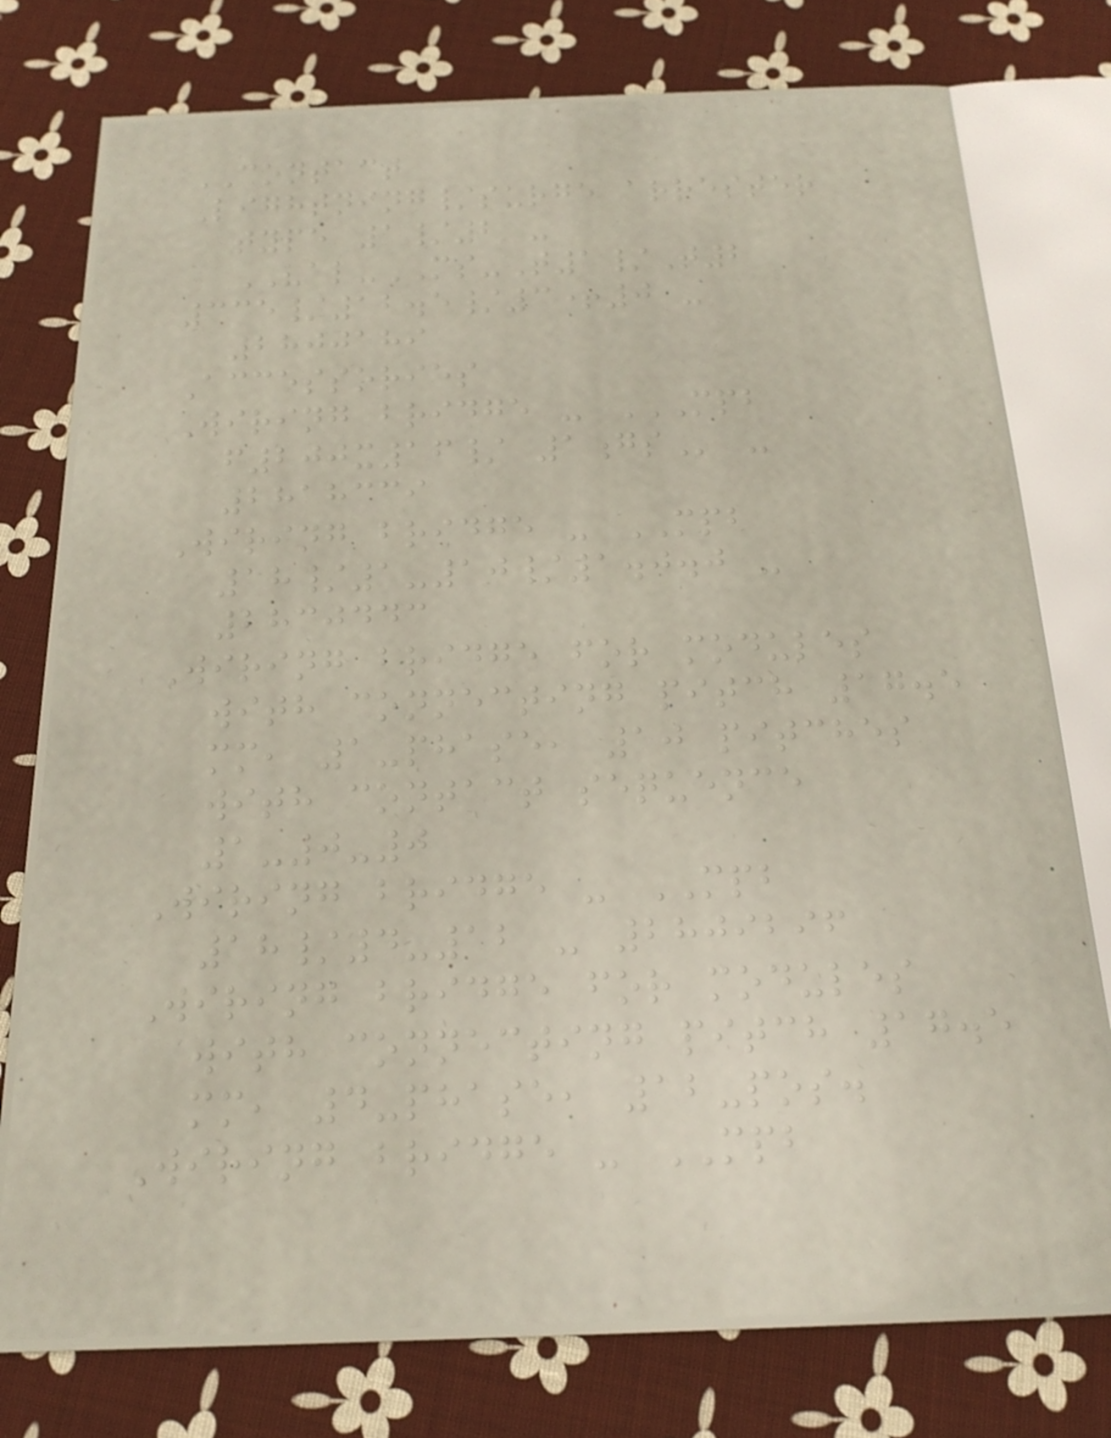CONTACT
Lightning/surge arrester
type 1/2 -
VAL-MS-T1/T2
335/12.5/3+0 -
2800189
Accessories
Wiring bridge - MPB
F200X16/ 1GS -
2818339
Wiring bridge - MPB
18/1-10/1.0.0 -
2830443
Wiring bridge for modules
with connecting pitch 17.5
mm, 1-phase, 10 pitches
with contact sequence
1-0-0
Wiring bridge - MPB
18/4-12 - 2809296
Wiring bridge for modules
with connecting pitch 17.5
mm, 4-phase, 12-pos.
Wiring bridge - MPB
